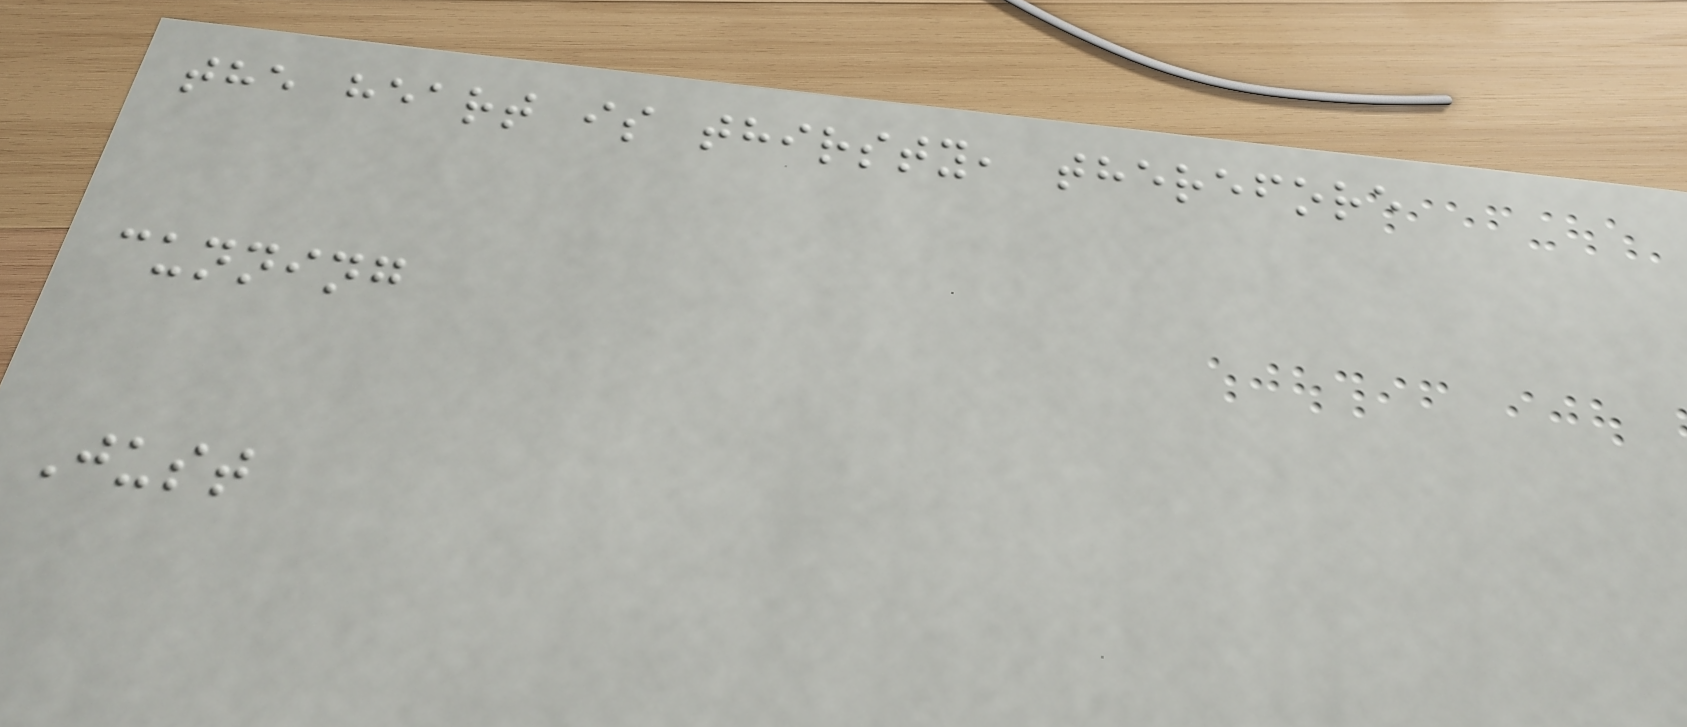the heart is thirsty, therefore
cunning
Just
